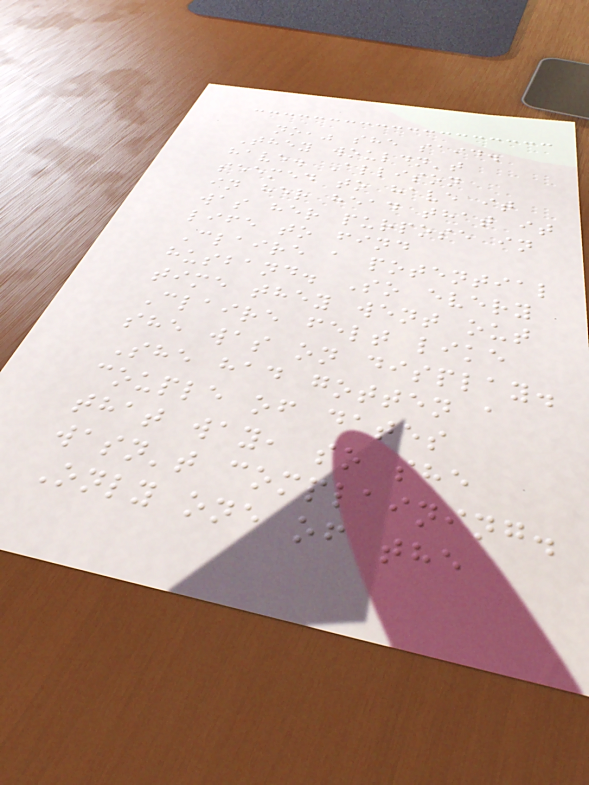no," she said.
They wouldn't
have. Allison
seemed to have it
in her head that it
was her purpose in
life to find
Claire a potential
husband. So every
time they went out
Claire felt like
she was on display.
She had gotten a
couple of dates
that way, so she
wasn't complaining.
Only one of the
